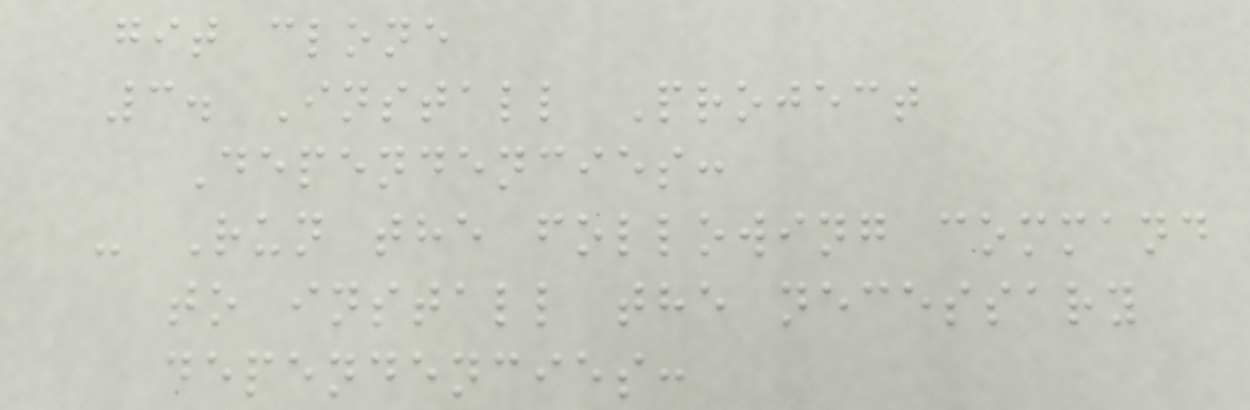git clone
3. Install Project
Dependencies:
- Run the following command
to install the necessary
dependencies:
